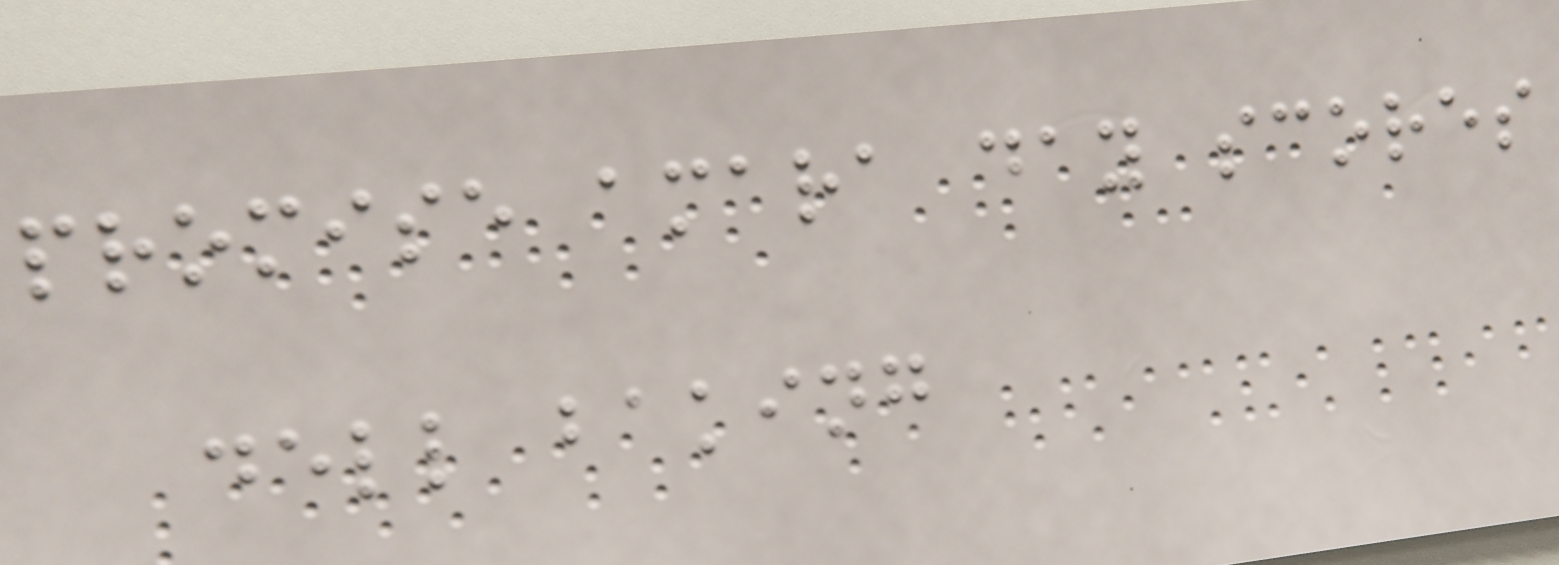promise amara day scores
dell baking
